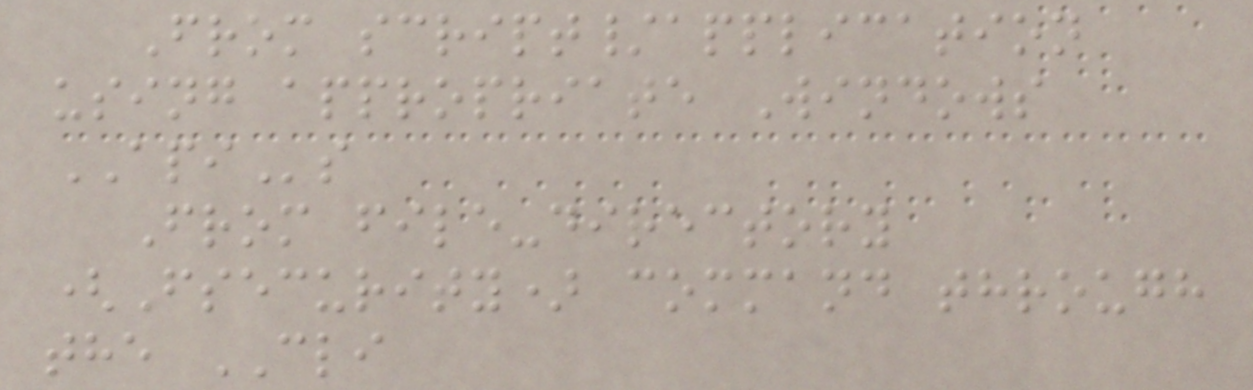From script/application
using appropriate Windows
APIs
From file-directory
(Fsecurity) command through
the CLI
